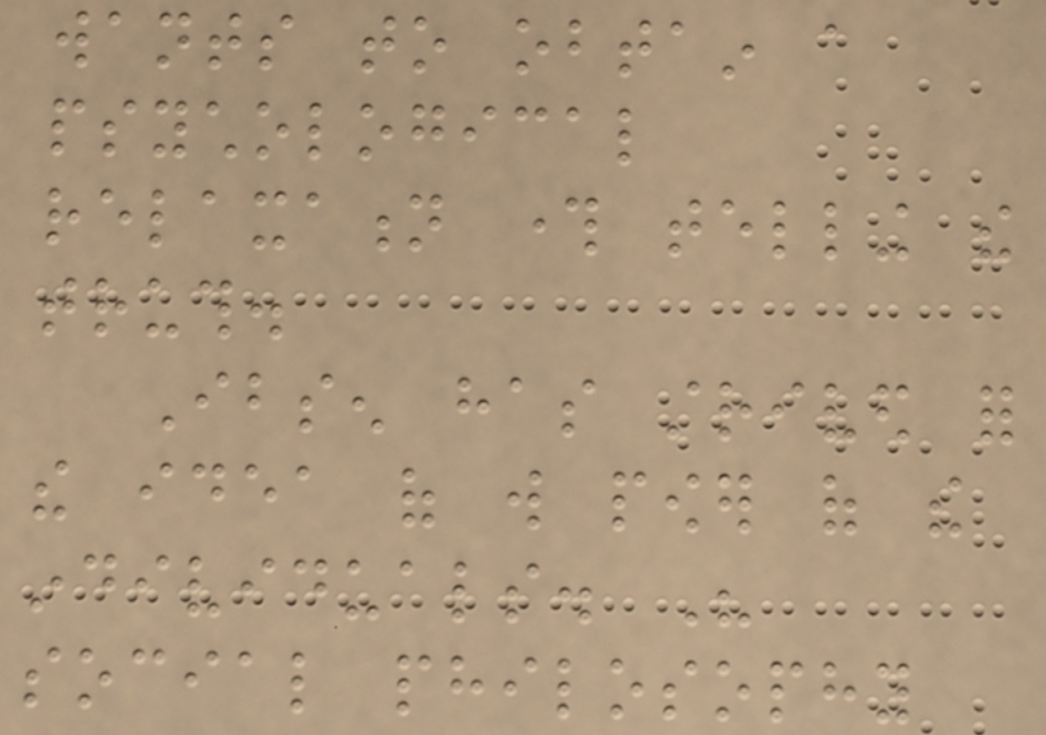wants to obtain a
psychological
relaxation through telling the
truth.
Ibsen has strived for
the idea of will power of the
individuals. His
social philosophy
